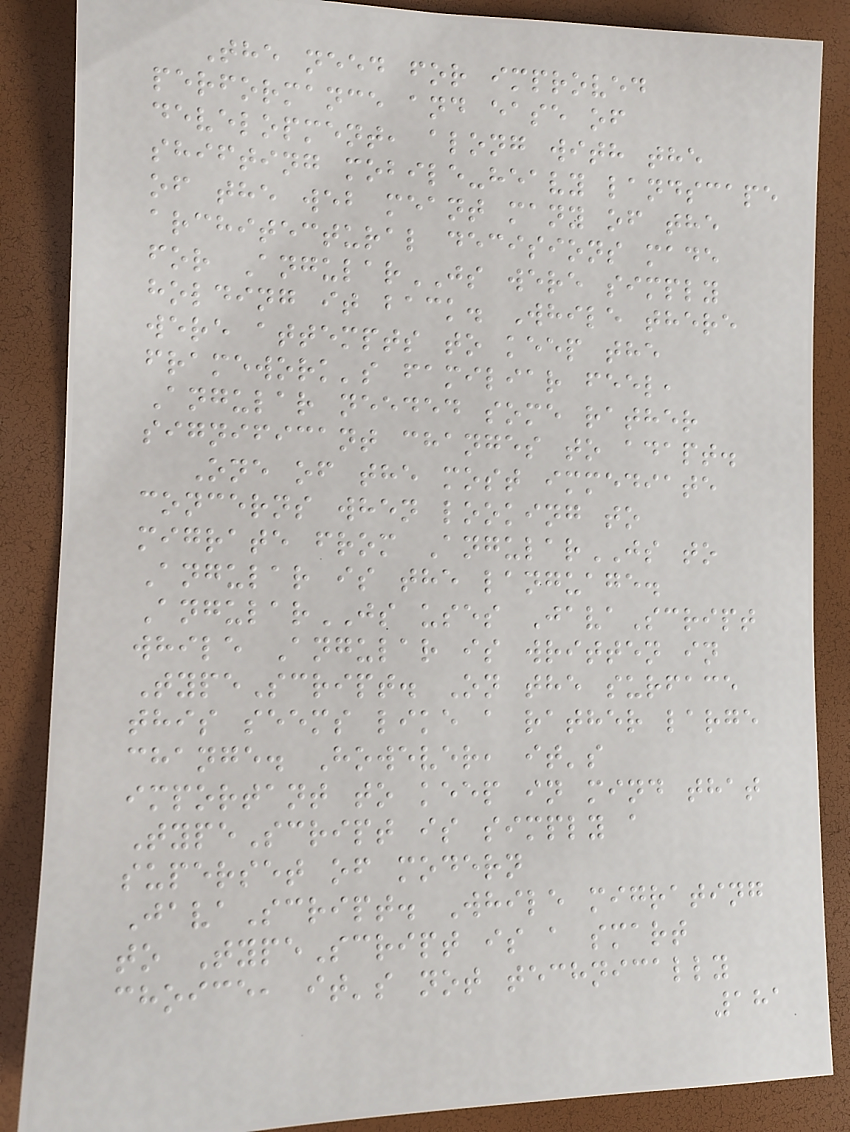The need for improved
performance and ease of
development, along with the
shifting mobile-heavy landscape
of the web meant many of the
architectural decisions made
for AngularJS were simply
holding it back. While there
were attempts to keep the
framework's familiar feel,
Angular needed some rather
significant changes to adapt.
One of the most immediate
concerns when looking to
migrate from AngularJS to
Angular is the language.
AngularJS uses JavaScript
while Angular is written in
TypeScript. On the surface
this seems like a rather large
change. However, it's
important to keep in mind that
TypeScript is simply a
superset of modern
JavaScript. While migrating
to TypeScript is a smart
choice, it's not technically
181
